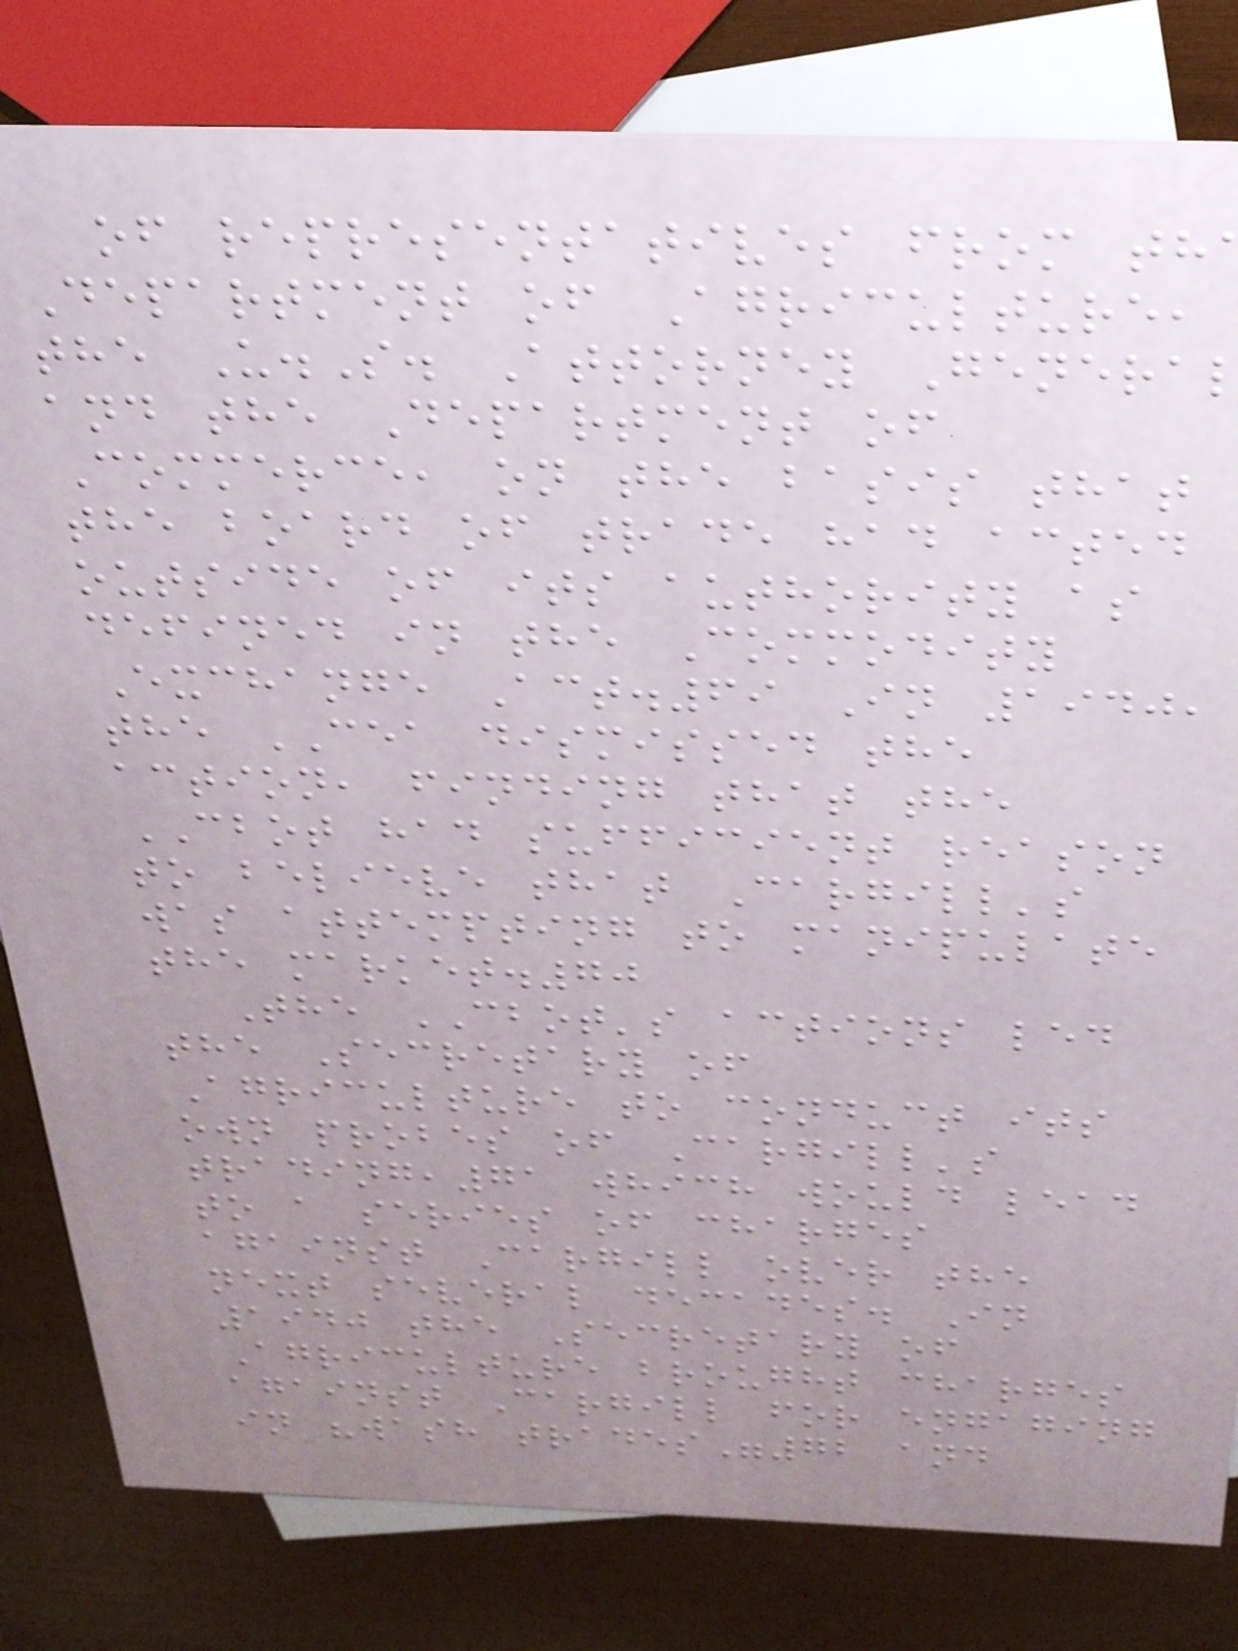of representatives from th
Department of Agriculture,
the U.S. Attorney Genera
and the Department of
Commerce, on the basis that
the board of trade had acted
outside of its authority as
defined in the Commodity
Exchange Act.69 In 1940,
the CEA dismissed the
action, finding that the
CBOT had sufficient reason
to believe that Cargill's
was attempting to manipulate
the market.70
The CBOT's actions led
the Secretary of
Agriculture to conduct its
own probes of Cargill's
trading,71 which would lead
to a series of charges
against Cargill over the
next several decades. In
1940 the Secretary of
Agriculture brought charges
against Cargill for engaging
in "wash trades"72 and
